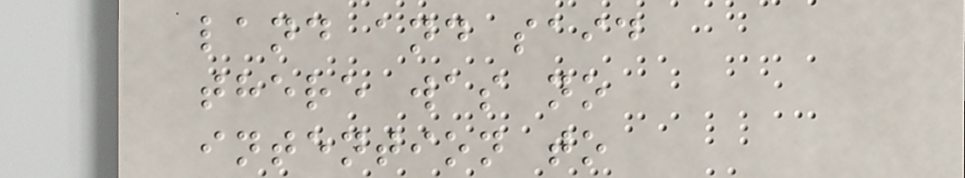land and said
there was no
intention to
